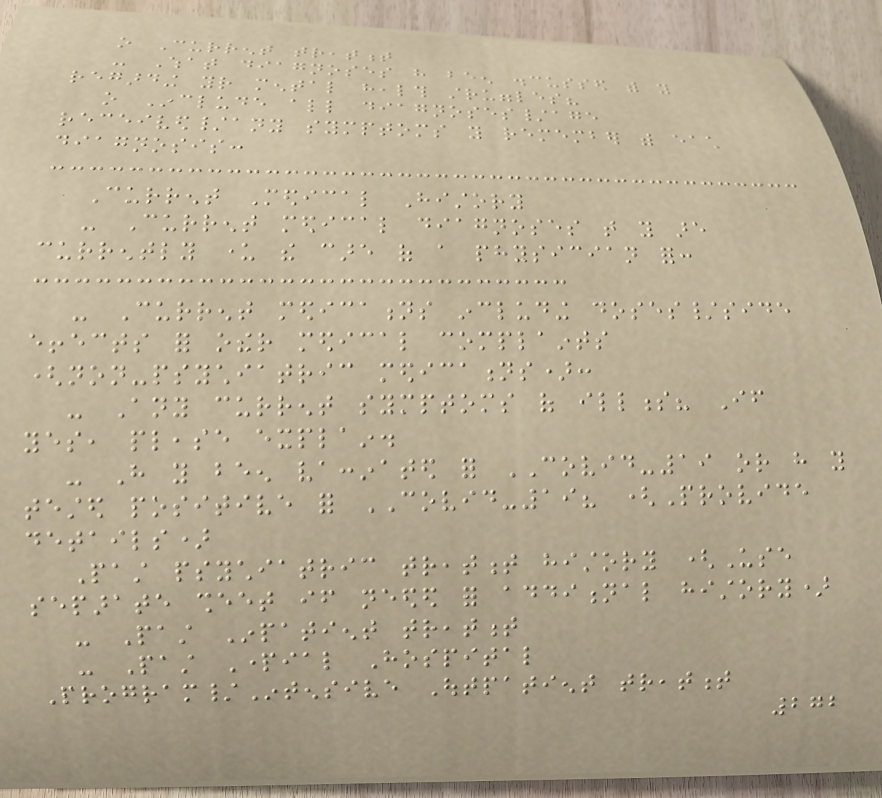o Current treatment
- What diagnoses have been discussed with you
regarding your mental health struggles?
o Include all diagnoses/age
received/any symptoms you remember with each
diagnosis:
Current Medical History
- Current medical diagnoses that you are
currently under the care of a physician for:
- Current medications including doses/side
effects for other medical complaints
(non-psychiatric medications):
- Any current symptoms of illness? If
yes, please explain.
- Have you been vaccinated for COVID-19 or have you
tested positive for COVID-19? (Provide
details)
Past psychiatric treatment history (Use
separate sheet if needed for additional history)
- Past Inpatient treatment
- Past Partial Hospital
Program/Intensive Outpatient treatment
272
